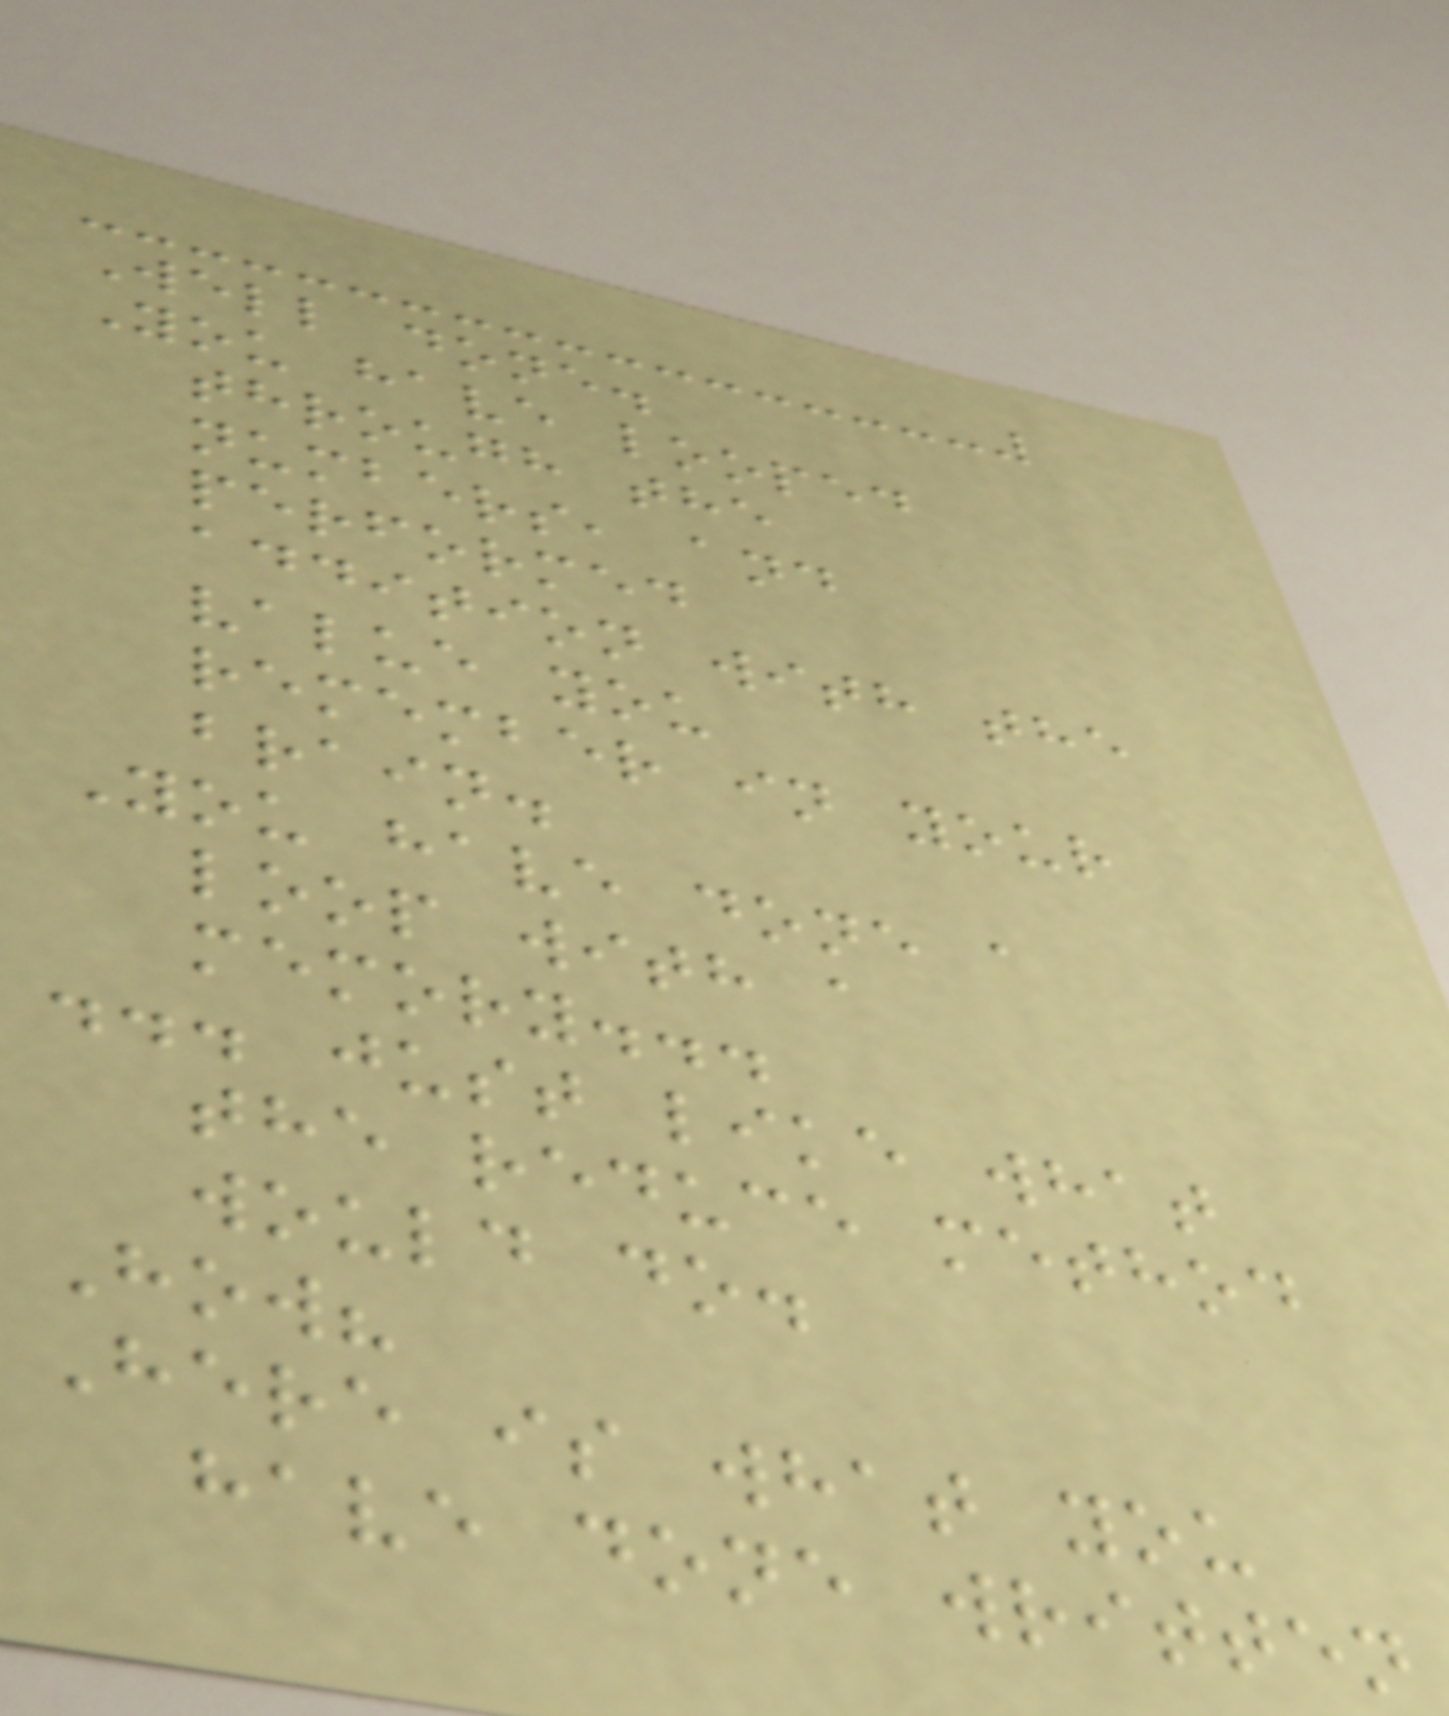Well done.
You have looped
through the
numbers, and
performed
addition with the
value you
remember in your
brain.
You have done a
loop with a
memory...
... just like what
the reduce method
would do.
How?
Here is what you
have done written
